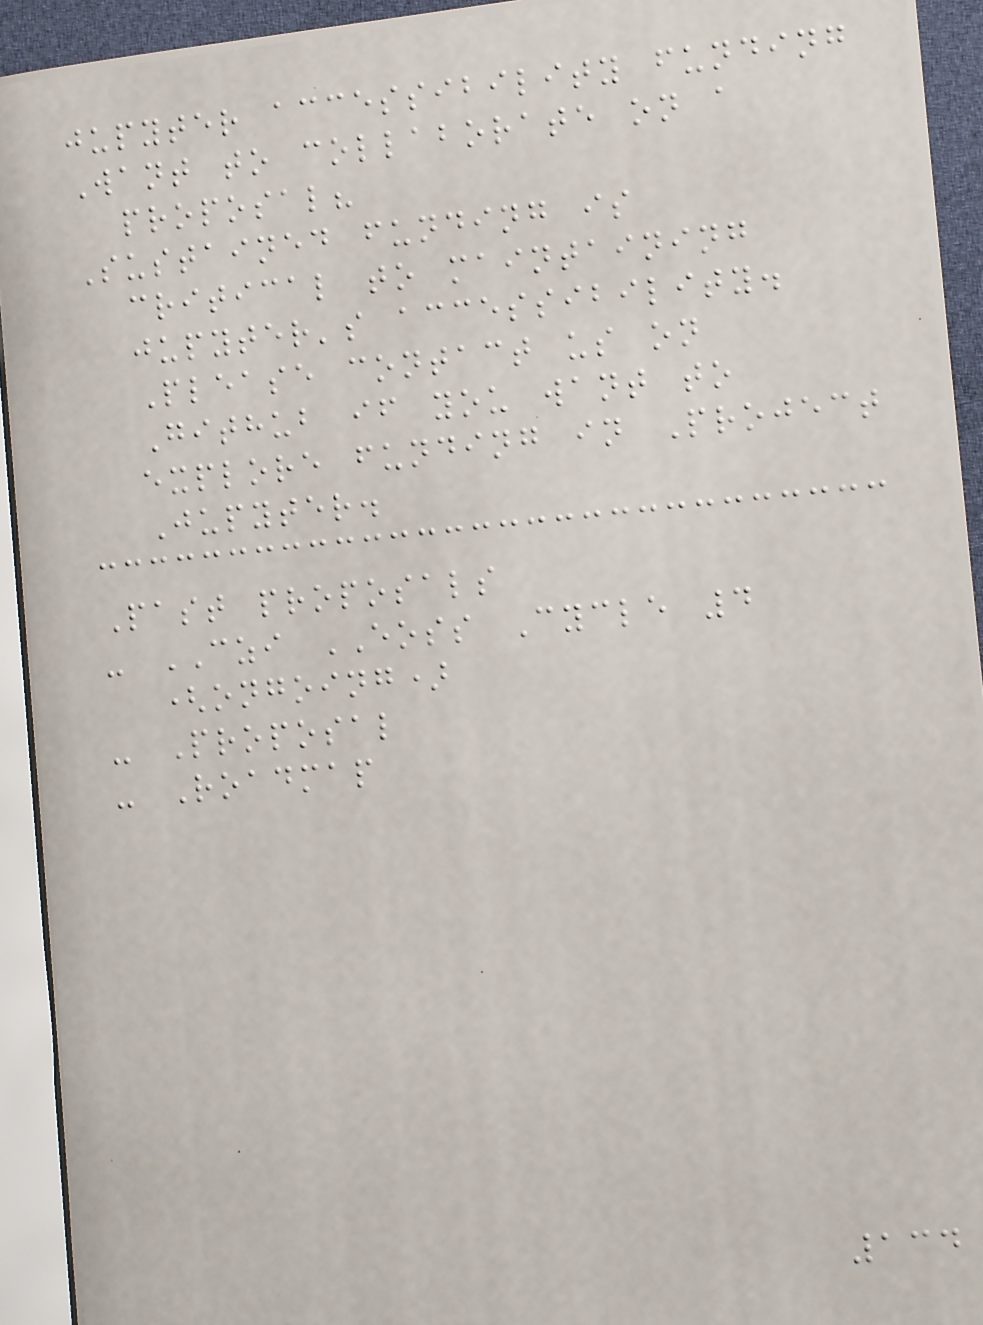jupyter accessibility funding
Want to collaborate on a
proposal?
Sustained funding is
critical to maintaining
jupyter's accessibility.
Please contact us on
Github if you want to
explore funding in Project
Jupyter.
Past proposals
- CZI EOSS Cycle 4
(ongoing)
- Proposal
- Roadmap
134
